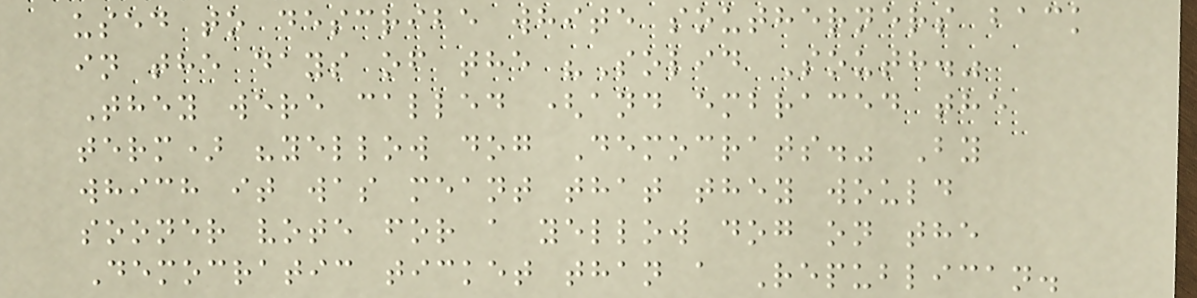used to describe white southerners back
in the days of the "Solid South."
They were called (and embraced the
term) "yellow dog Democrats." By
which it was meant that they would
sooner vote for a yellow dog on the
Democratic ticket than a Republican.
